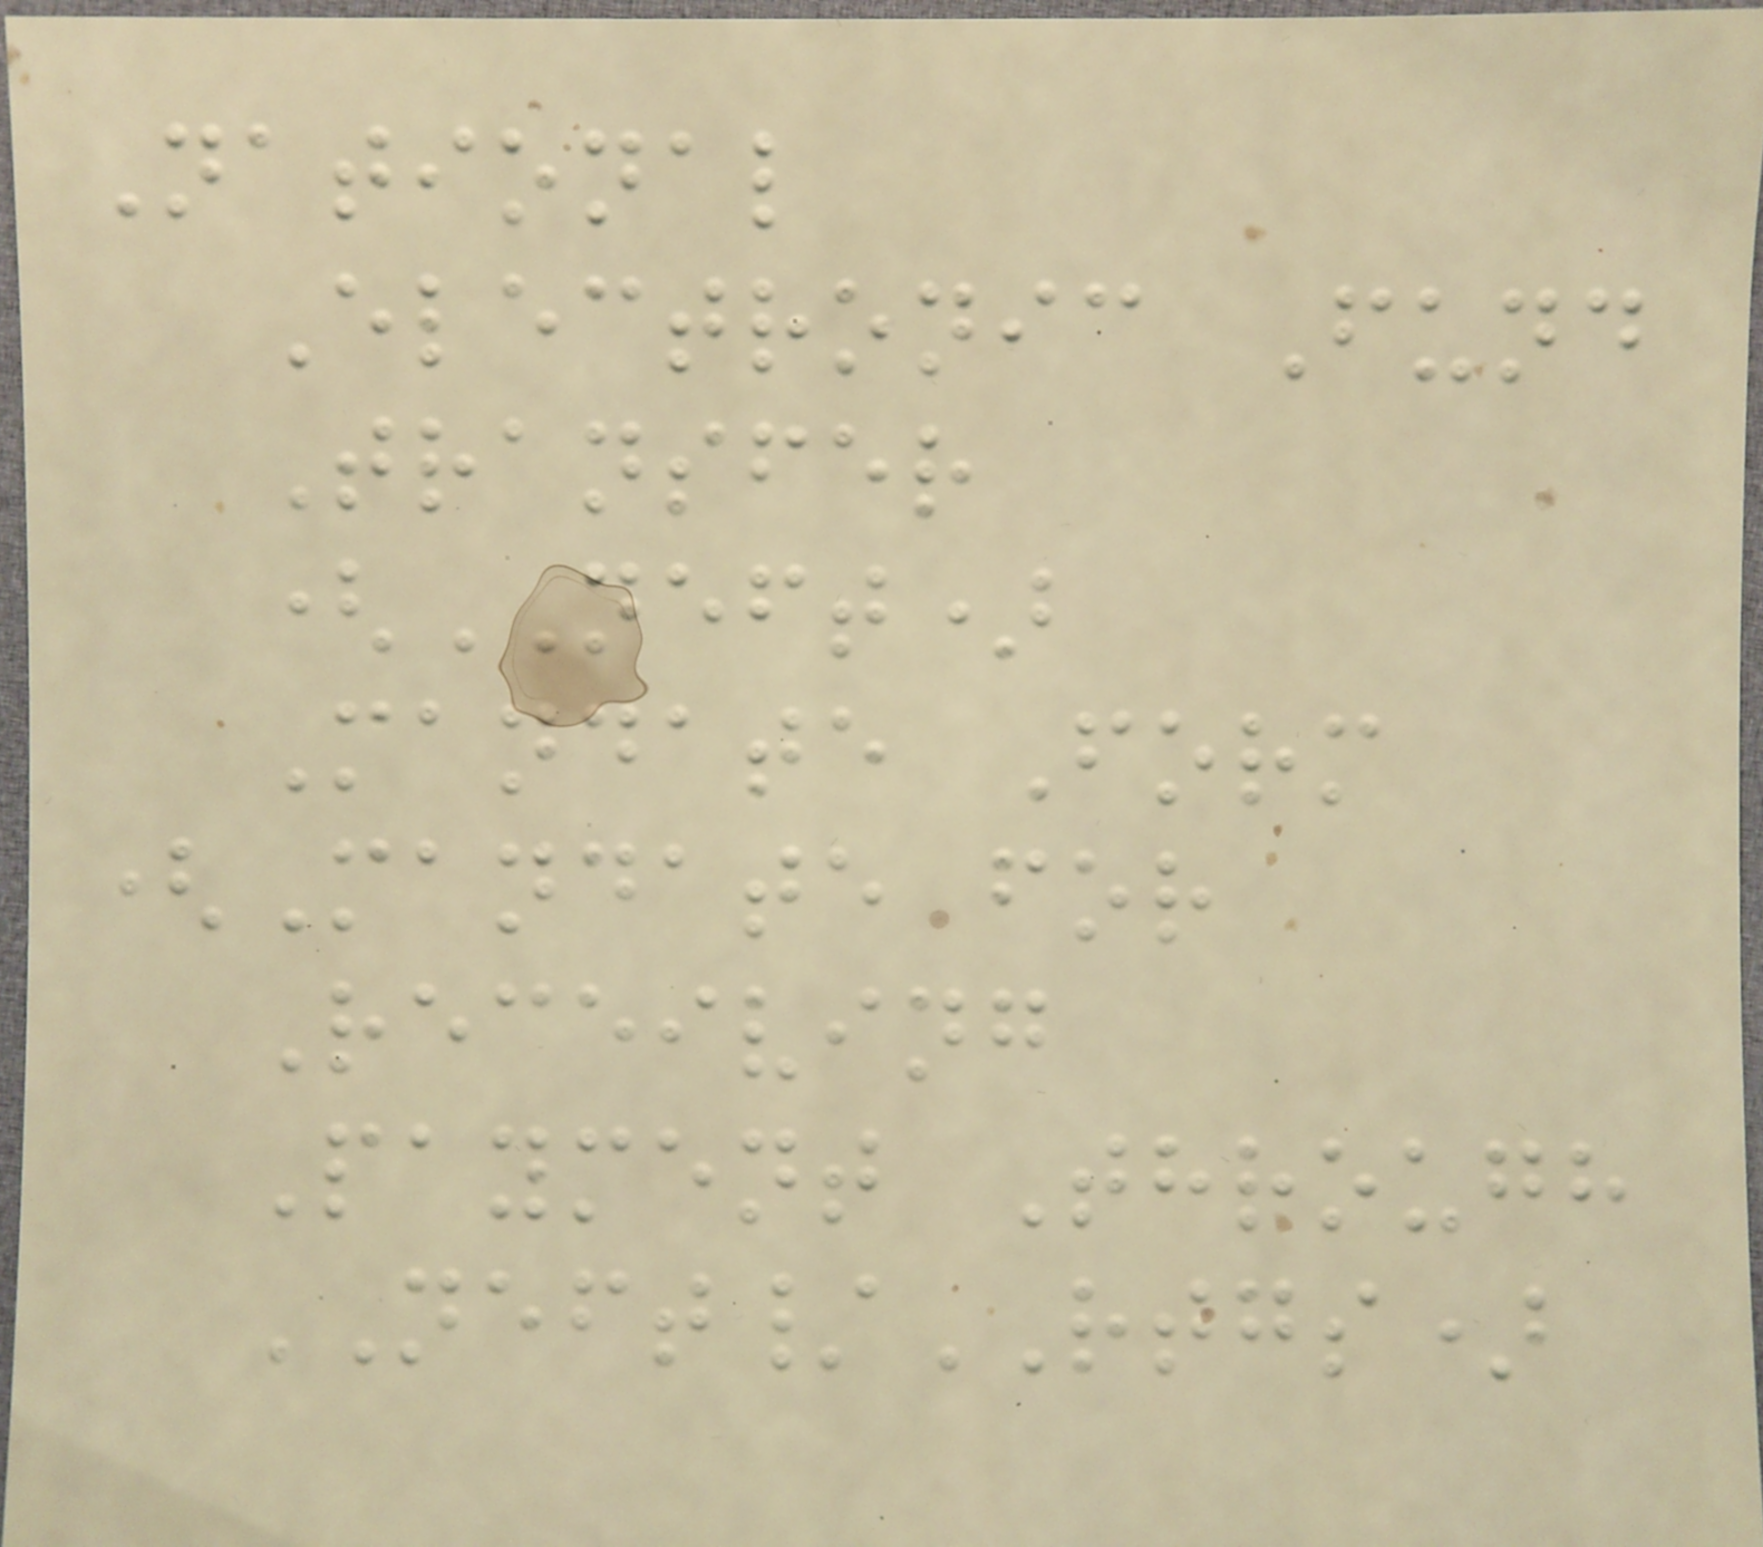National
Electronic Fund
Transfer
(NEFT)
Mandate Form
(Mandate for
Receiving
Payment Through
NEFT/RTGS)
